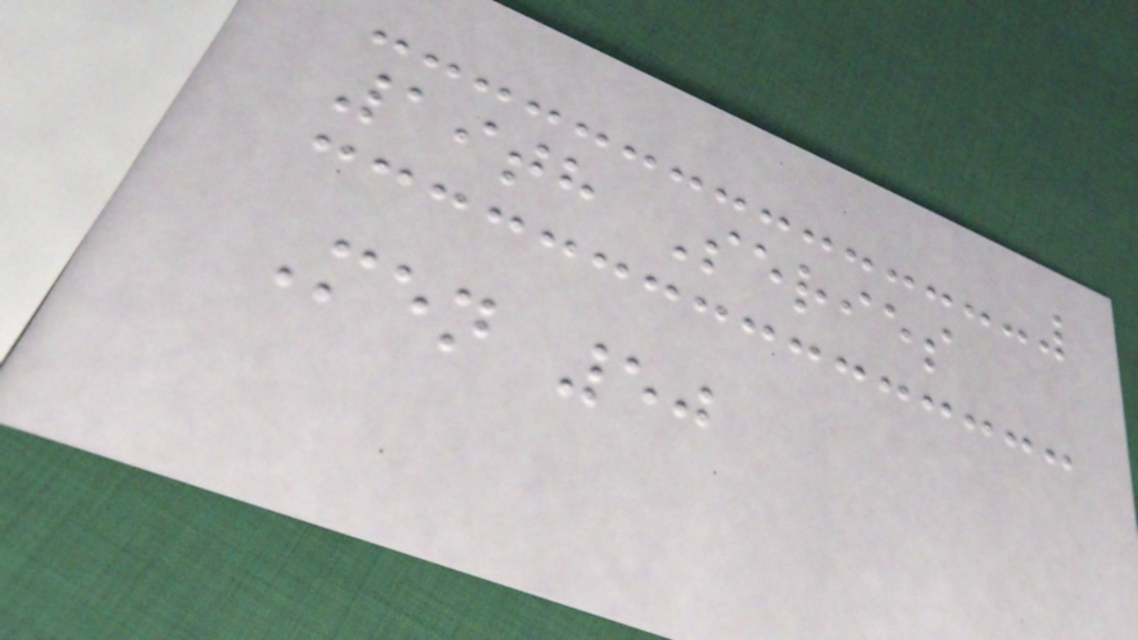19th Series
Men 50
